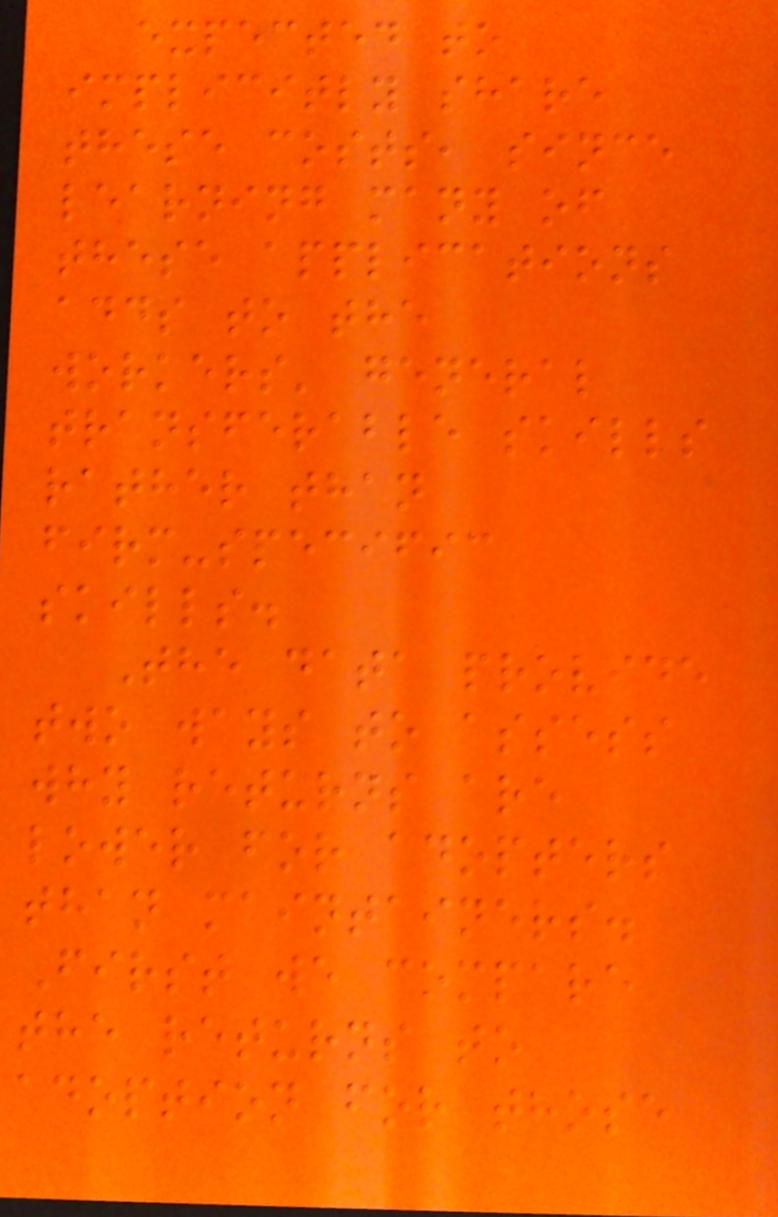expected to
implicitly share
these costs, since
learning many of
these applications
adds to the
workers' general
transferable skills
rather than
firm-specific
skills.
The data provide
two ways to assess
why returns are
lower for adopters
than maintainers.
First we compare
the returns to
adoption for those
